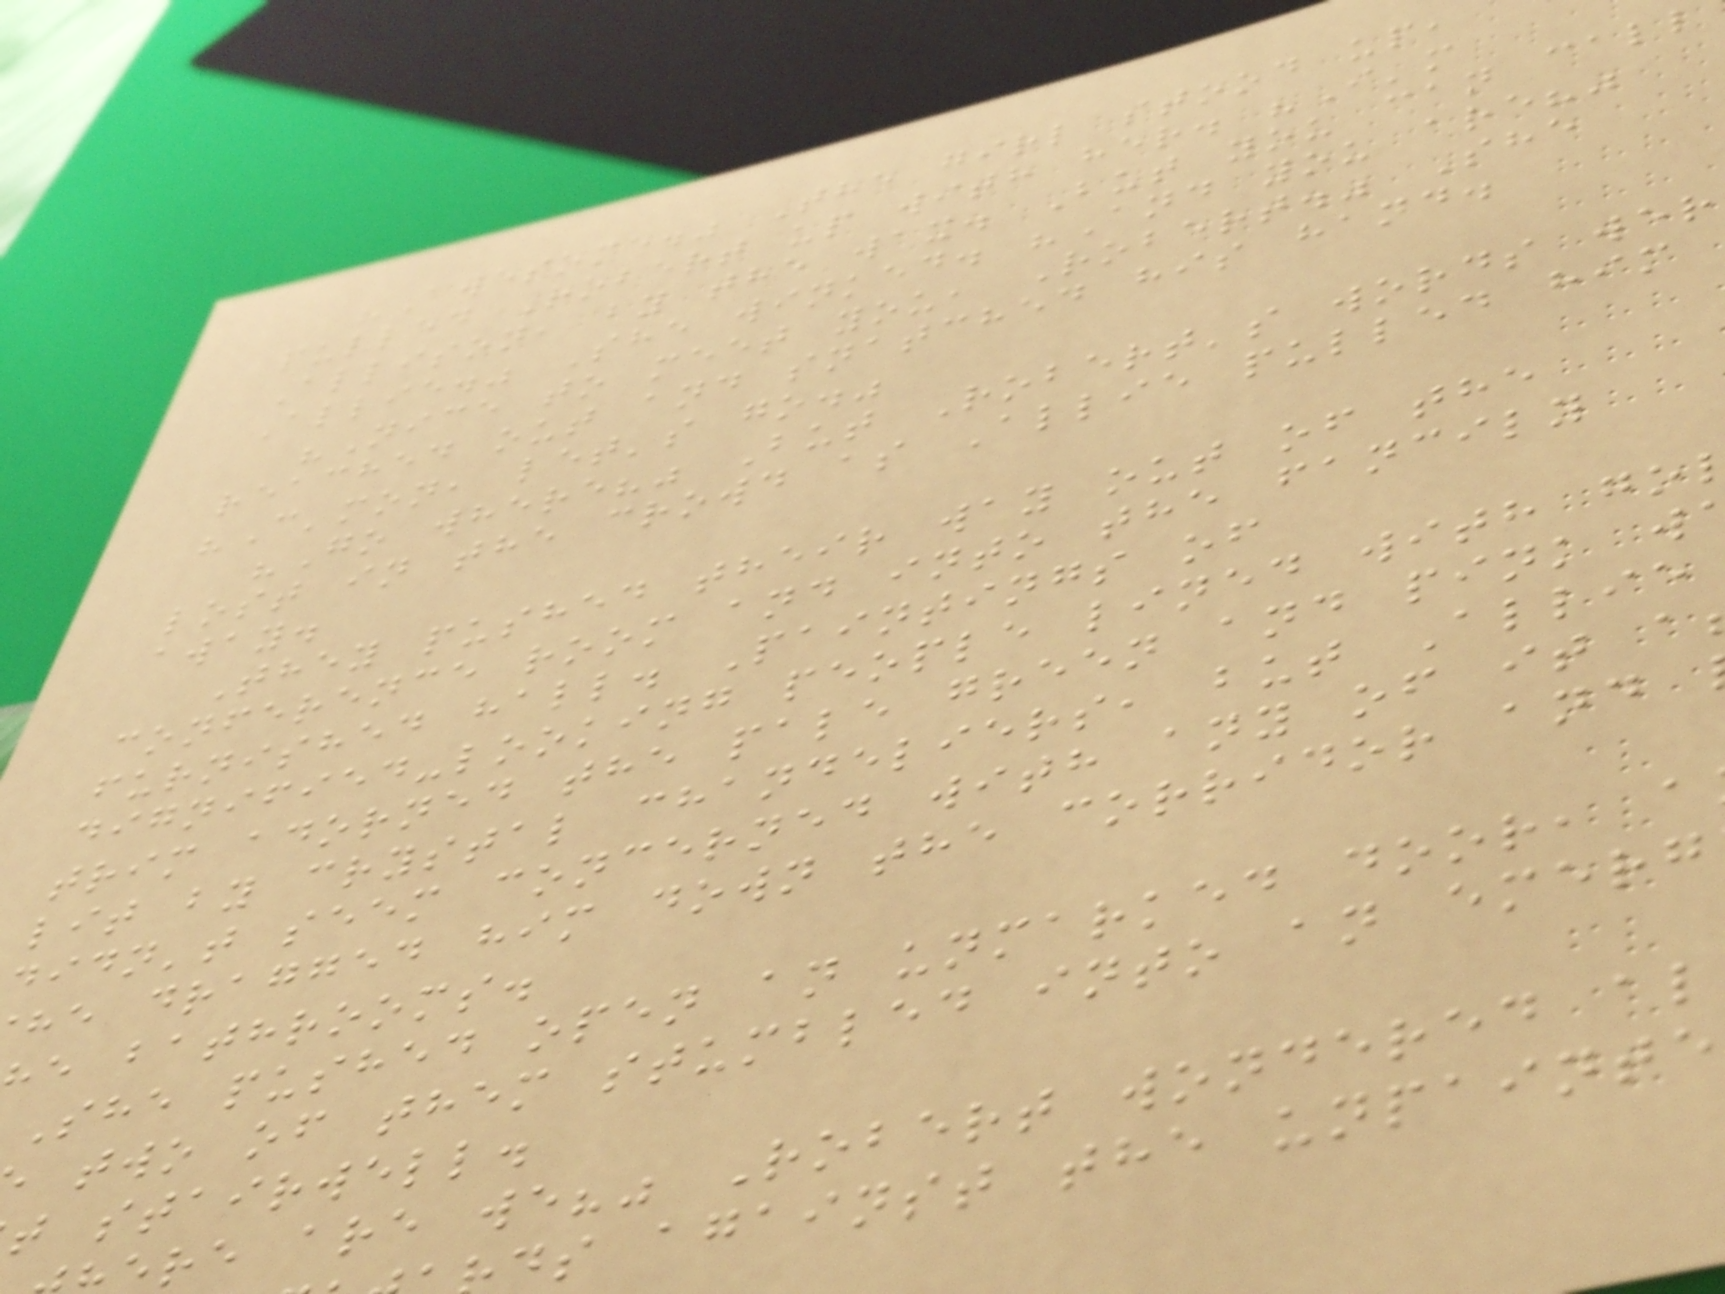"Awesome." The girl stood up,
pulled Robert up with her. "I'm
Allison, by the way. But you can call
Allie." She winked. "And you are?"
"Nice to meet you, Robert." She
reached out and snatched his hand.
"C'mon, let's go."
"Go where?" But Robert's words wer
lost in the crowd as Allie pulled him
away.
They pushed their way out of the
conference room and into the fancily
furnished hall. Paintings of
dignified-looking people lined with go
trim adorned the pale green and pink w
lit by crystal chandeliers, but Allie
didn't seem concerned with any of it a
he dragged him down the corridor and
e bathrooms.
She pushed open an unmarked door, a
two of them stumbled into an emerg
t stairwell.
re are we?" Robert wondered al
ds against the unpainte
